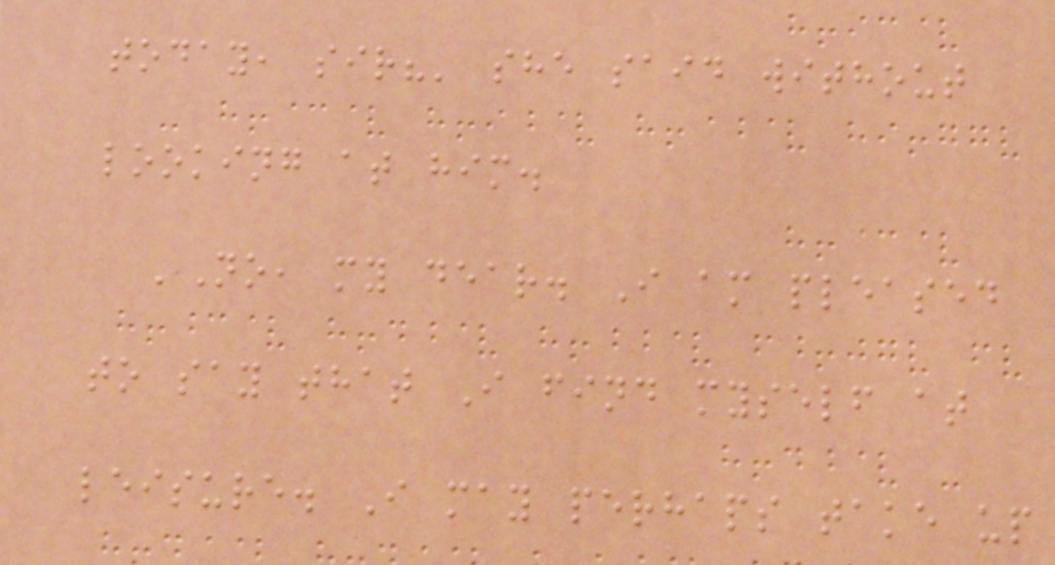today, sir?' she said without
looking at him.
'No, my dear. I am pleased
to say that I find myself at
leisure. I may perhaps take up
